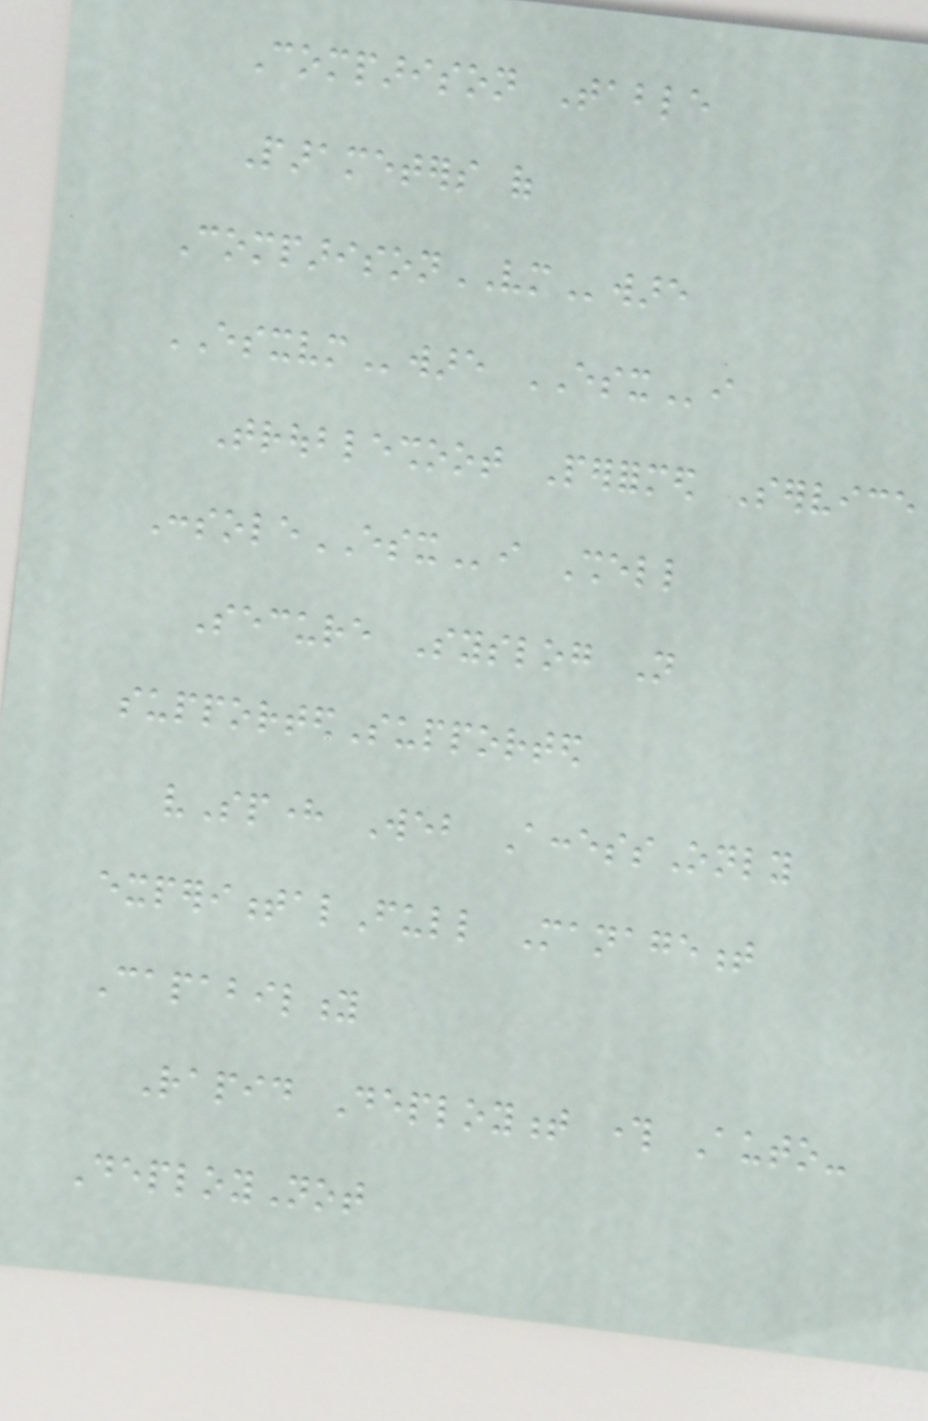Comparison Table
Parameters of
ComparisonVMware
ESXVMware ESXi
Troubleshoot Performed Service
ConsoleESXi Shell
Secure Syslog Not
supportedSupported
vSphere Web AccessOnly
experimentalFull Management
Capability
Rapid Deployment through Auto-
DeployNot
